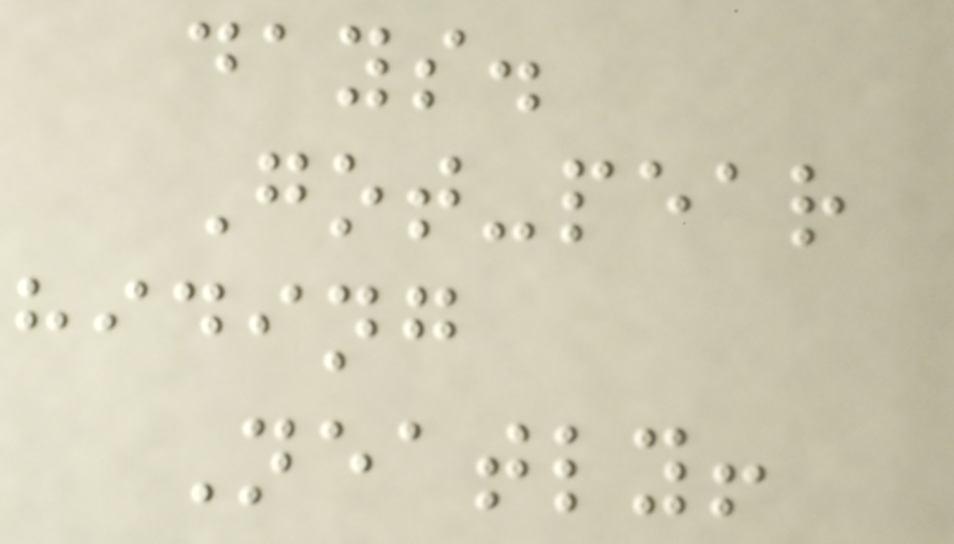days.
Got-pear
hiding
Neatly!
